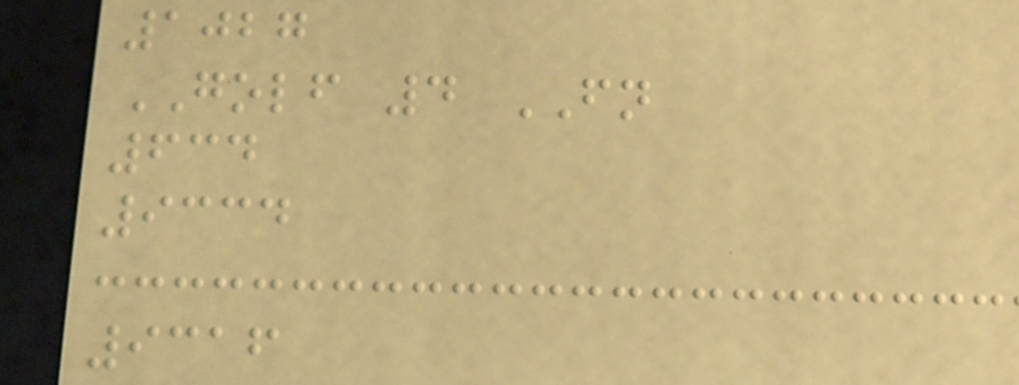1027
GOLF 4 FN
634
9334
9316
